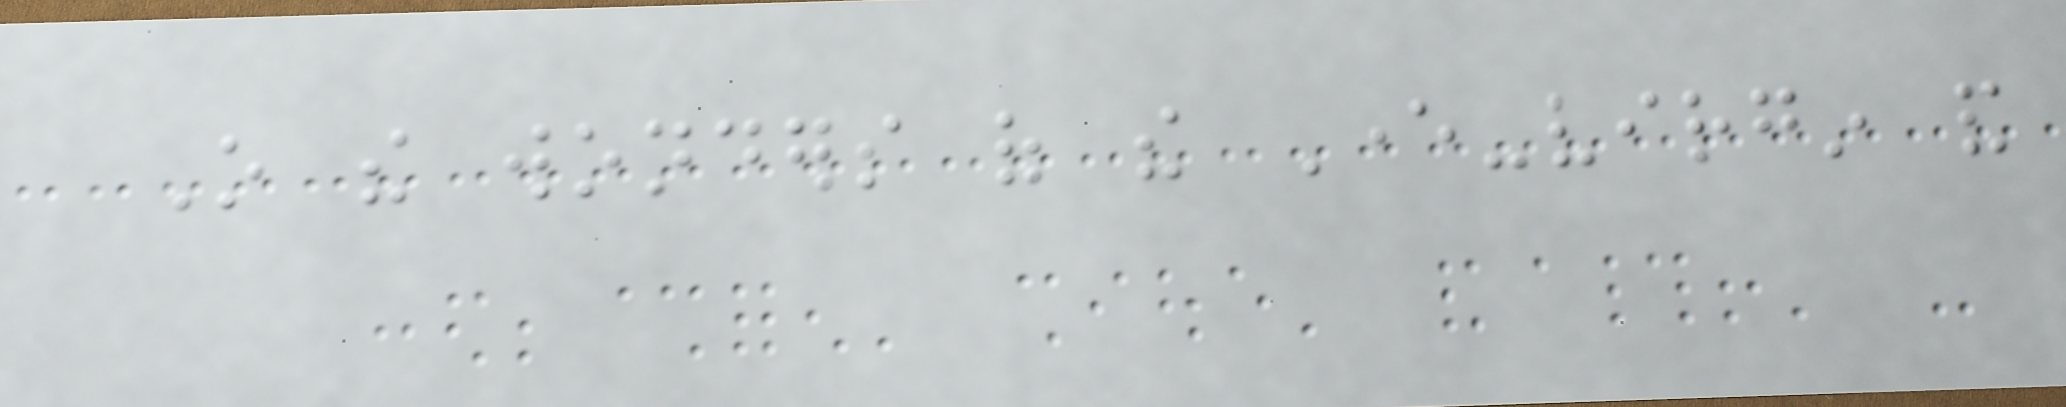O the wonders of the Ever-virgin and
